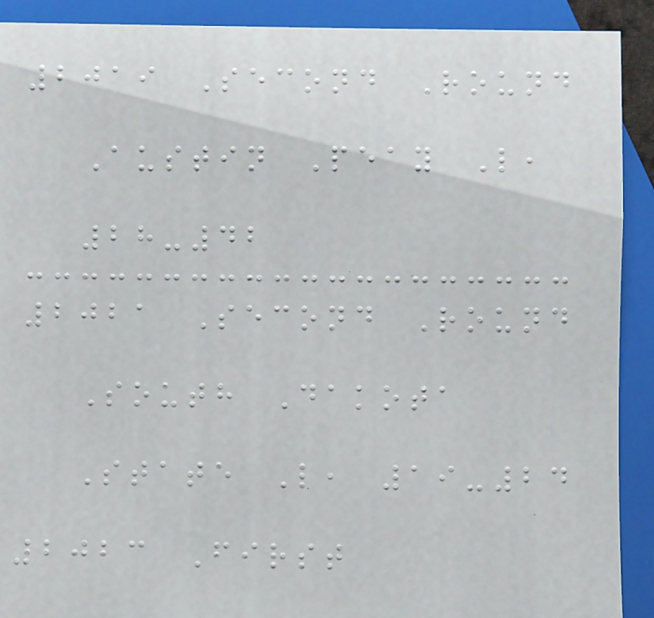2019 Second Round
Austin Peay L,
28-42
2021 Second Round
South Dakota
State L, 19-24
2023 First
